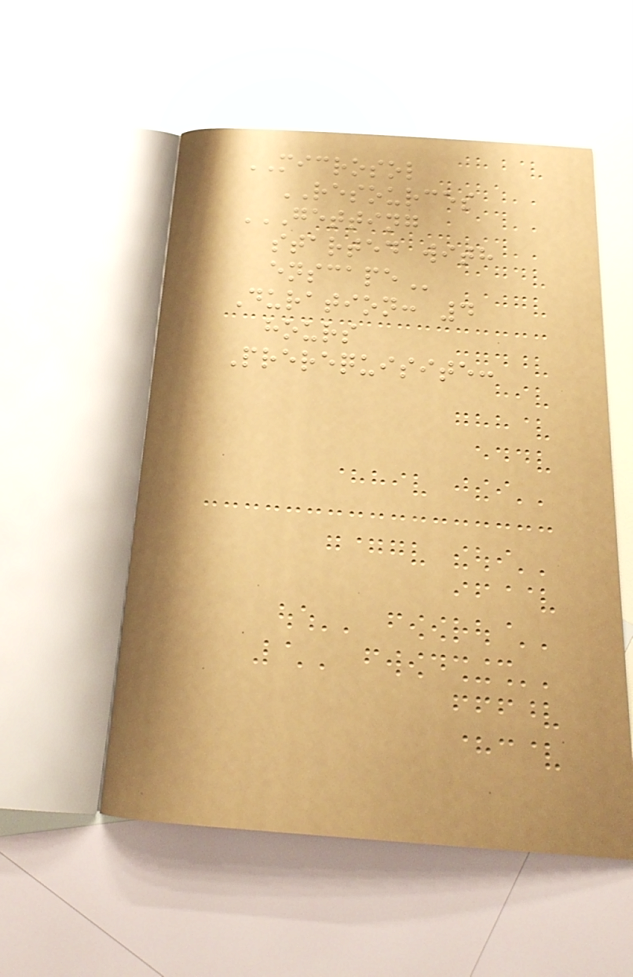MICROSOL
RESOURCES
GETTING
STARTED WITH
ENSCAPE
Duration: 4
hours
Prerequisite:
